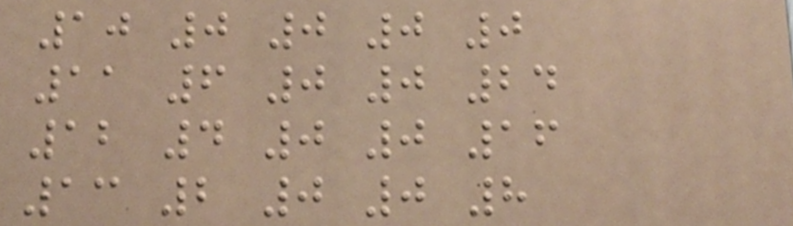10 0 0 0 0
11 6 0 0 24
12 4 0 0 16
13 2 0 0 8
